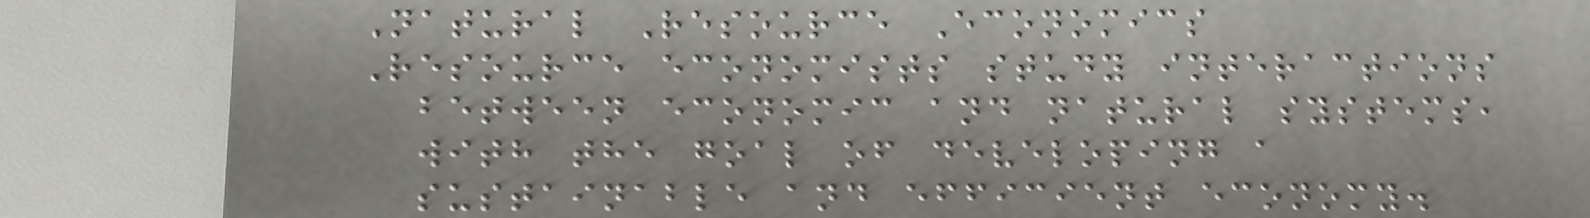Natural Resource Economics
Resource economists study interactions
between economic and natural systems,
with the goal of developing a
sustainable and efficient economy.
